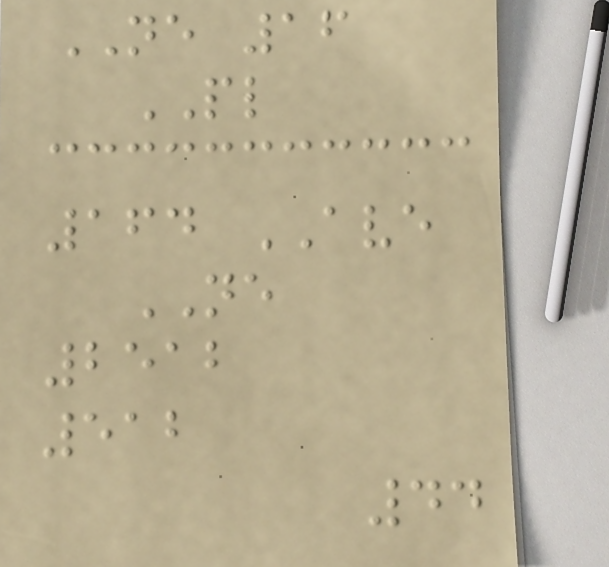NE 16
PL
164 AVE
NE
2512
512
44
